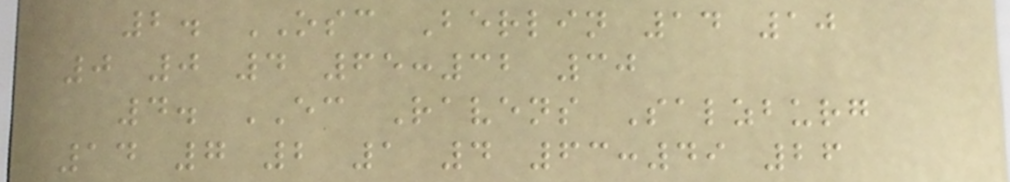2. OSC Berlin 14 10
0 0 4 65:32 30
4. EC Ravens Salzburg
14 7 2 1 4 63:49 26
